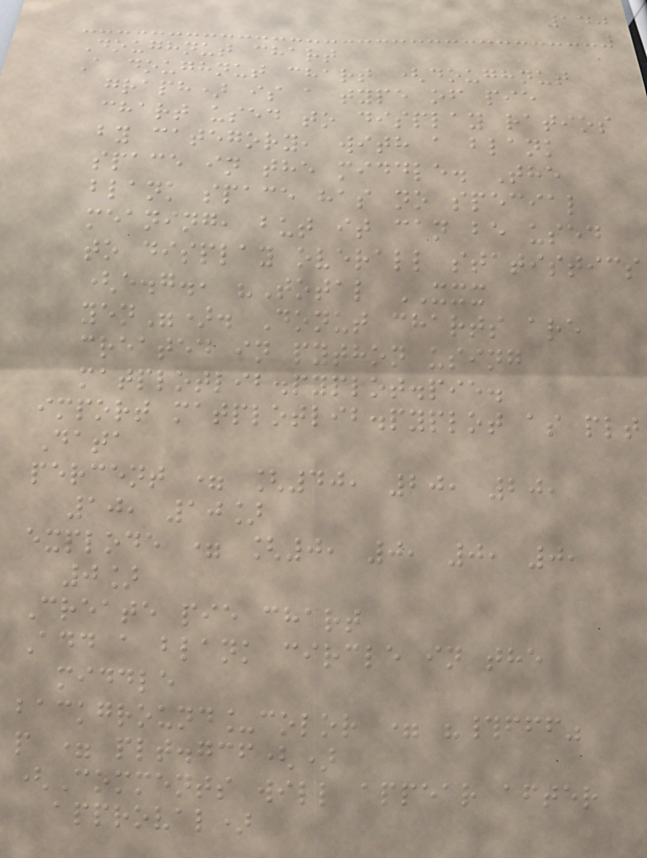140
Doughnut chart
A doughnut chart (doughnut
graph) is a type of pie
chart used to display ratios
by category, with a blank
space in the middle. The
blank space has no special
meaning, but it can be used
to display overall statistics
(e.g., "Total XXX
yen"). Donut charts are
created in python using
matplotlib.pyplot.pie.
import matplotlib.pyplot as plt
Data
percent = [40, 20, 20,
10, 10]
explode = [0, 0, 0, 0,
0]
Create pie chart
Add a blank circle in the
middle
background_color = "#fff"
p = plt.gcf()
(Comments will appear after
approval)
